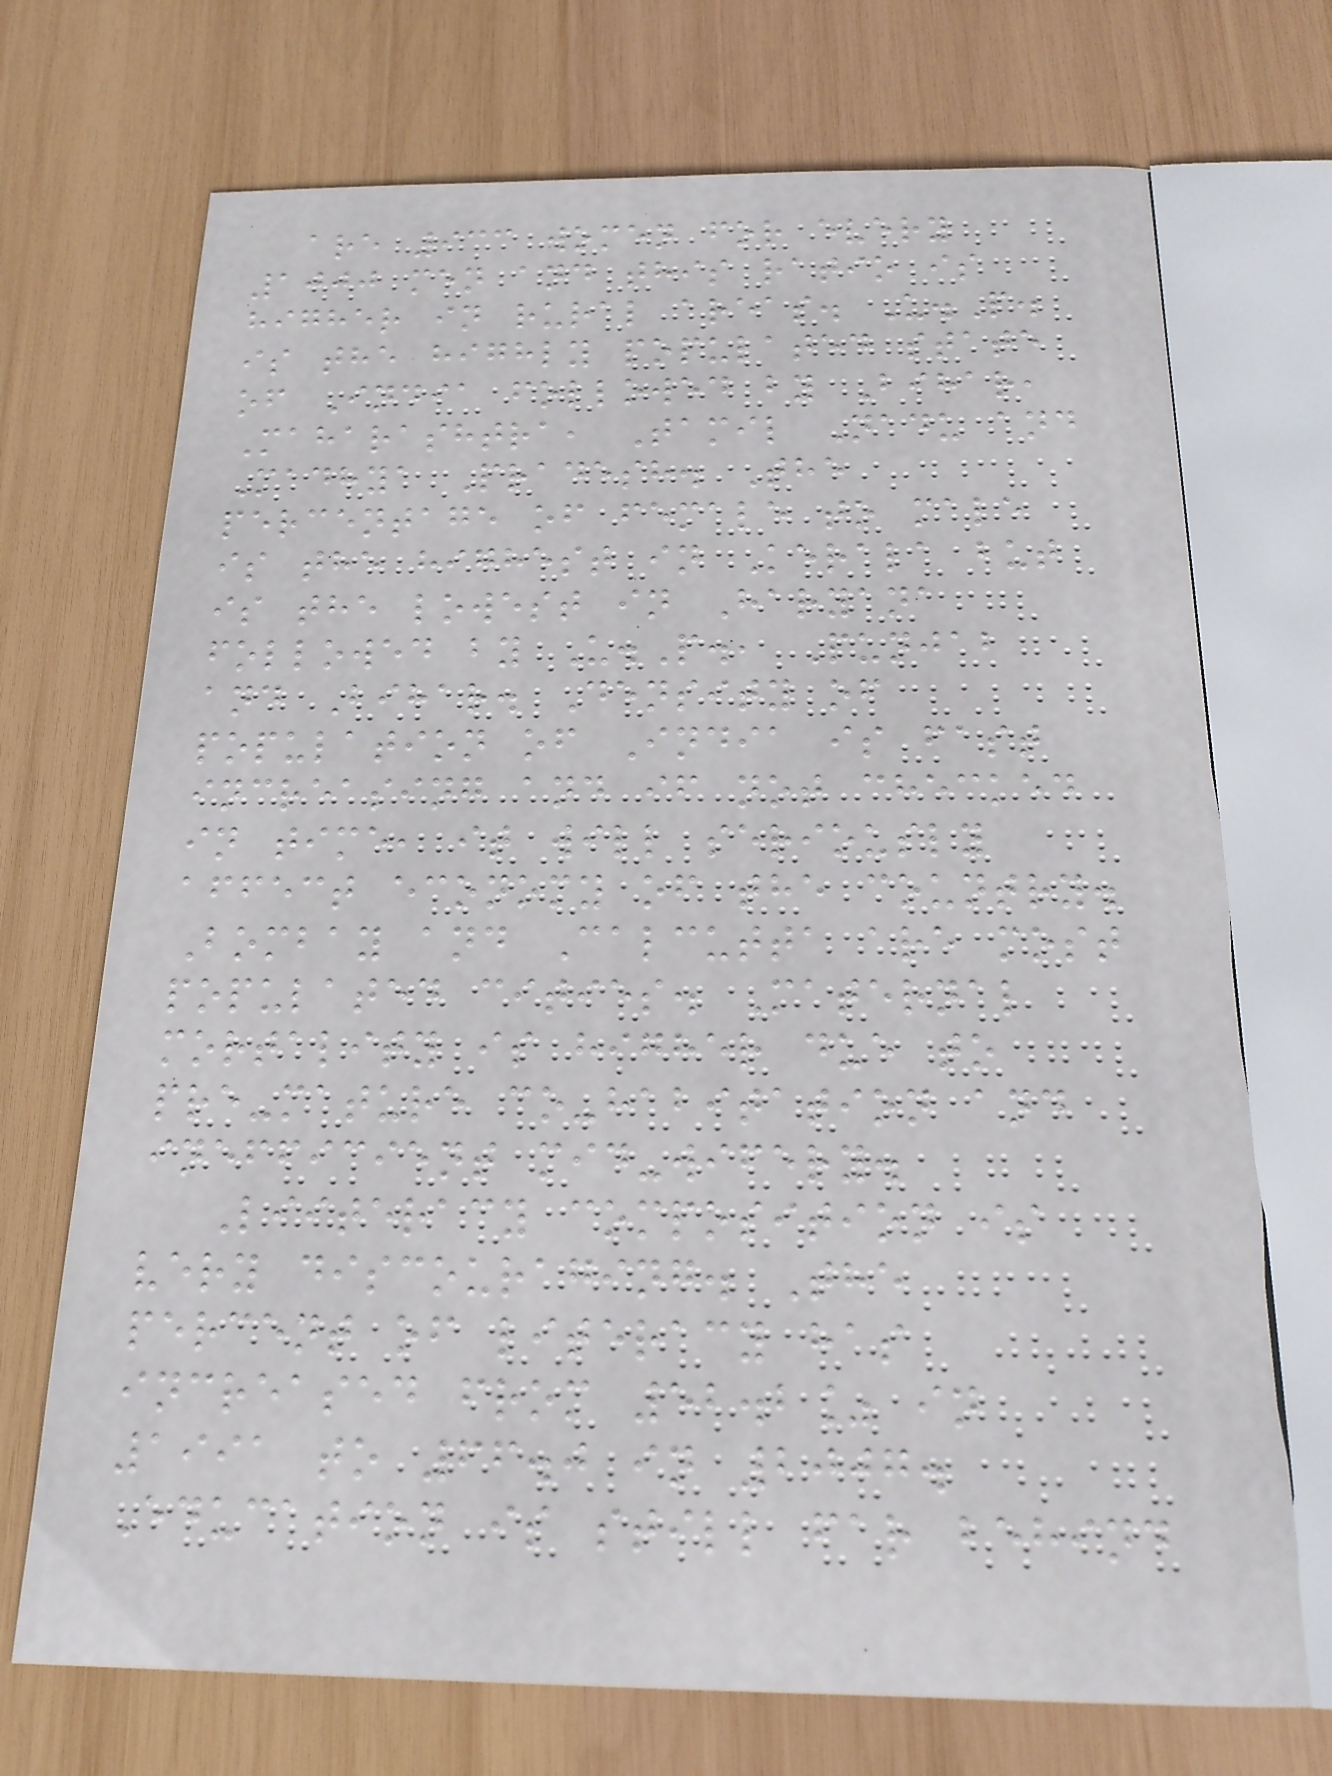are 933 women for every
1000 men and this ratio is
higher in rural areas. U.P.
is the highly populated state
of India followed by Bihar,
Maharashtra, Tamil Nadu and
Madhya Pradesh. The
percentage of female to male
is the highest in Kerala but
is the lowest in Haryana
followed by U.P., Punjab
and Bihar. Density of
population of India is fast
increasing and if not checked
in time, it will seriously
affect economy of the country.
Bombay and Calcutta are most
populated cities. Maternal
mortality is higher due to
pre-mature co-habitation and
inefficient mid-wifery.
Liiteracy composition is
very discouraging. The
percent of literacy has
increased from 52.2% in
1991 to 66.0 in 2007.
Education is still far behind
